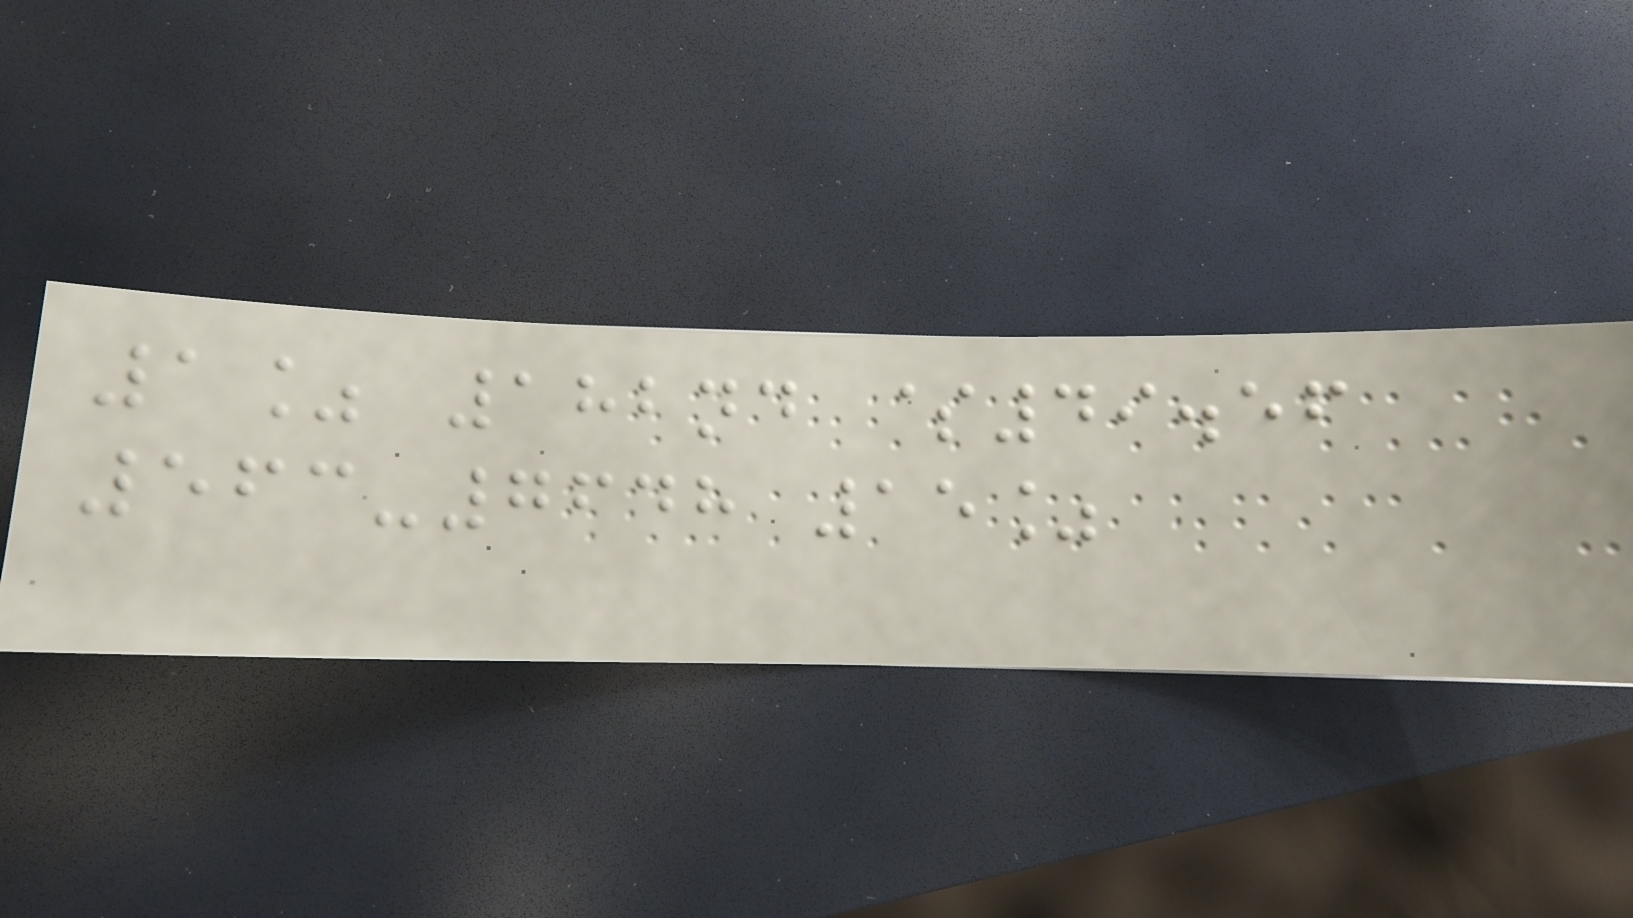1% 182nd $49.56
563-7648 15%
